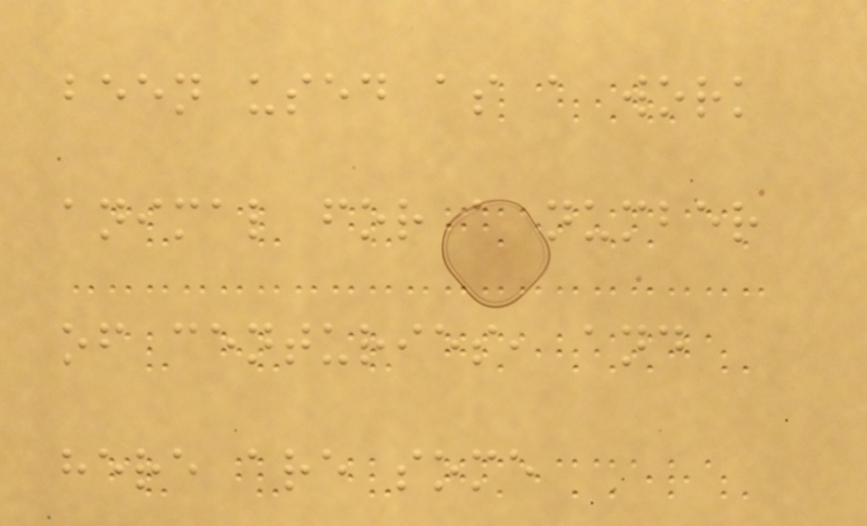been used as a work
animal for a number
of centuries, and
here are some
